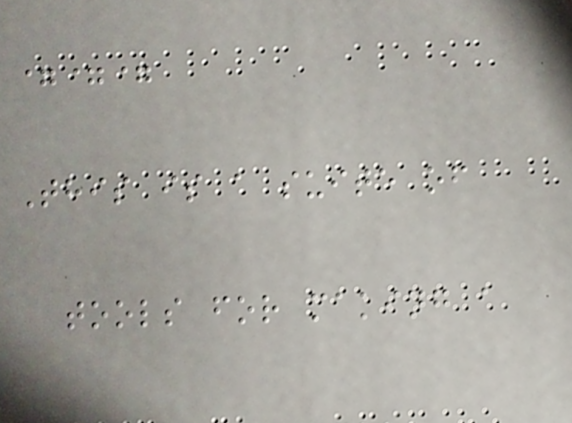===
This is a suite of
tools for making a
